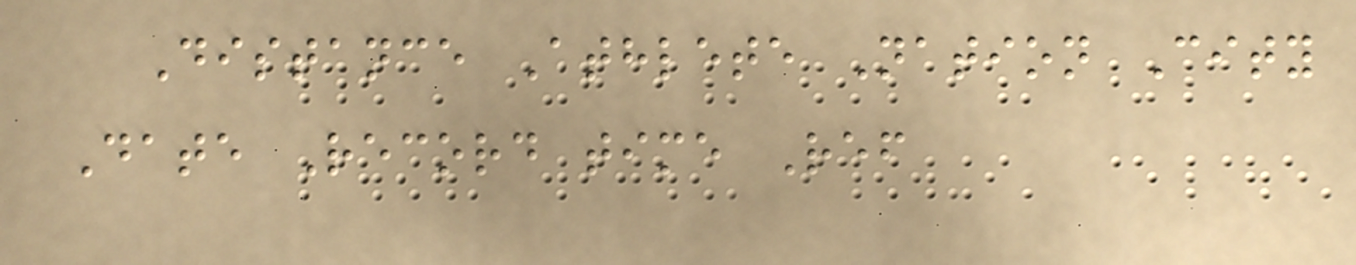Distance Athlete Nation City
Date Record time Ref
